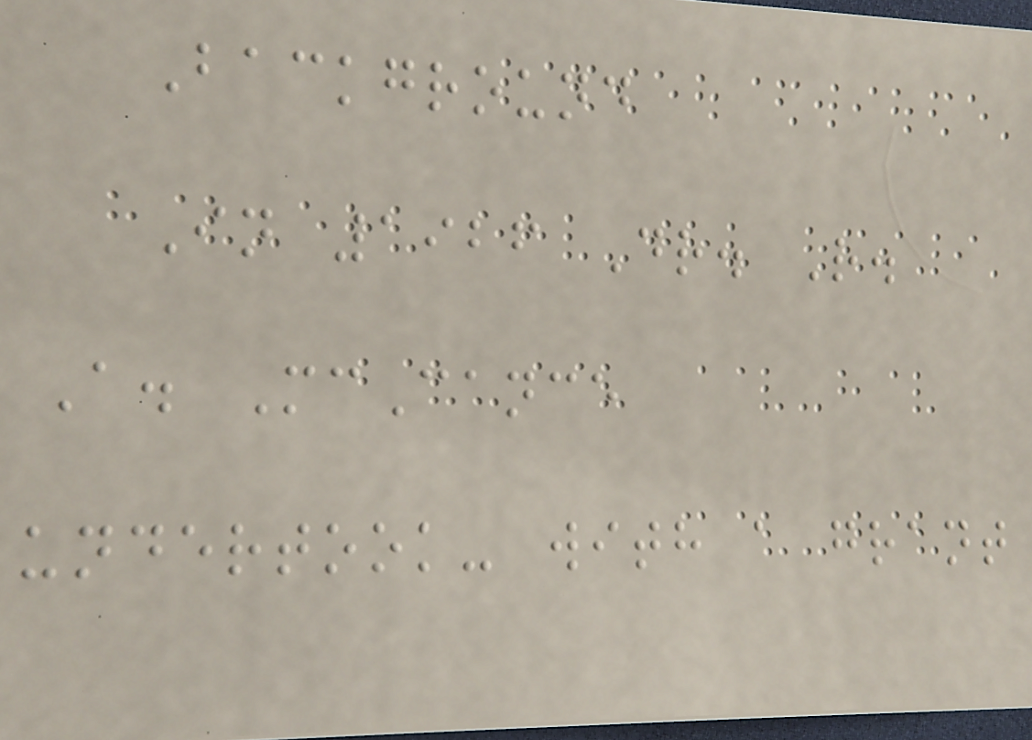Background
In 1926 Dr. R.
A. McCance
undertook- with a grant
